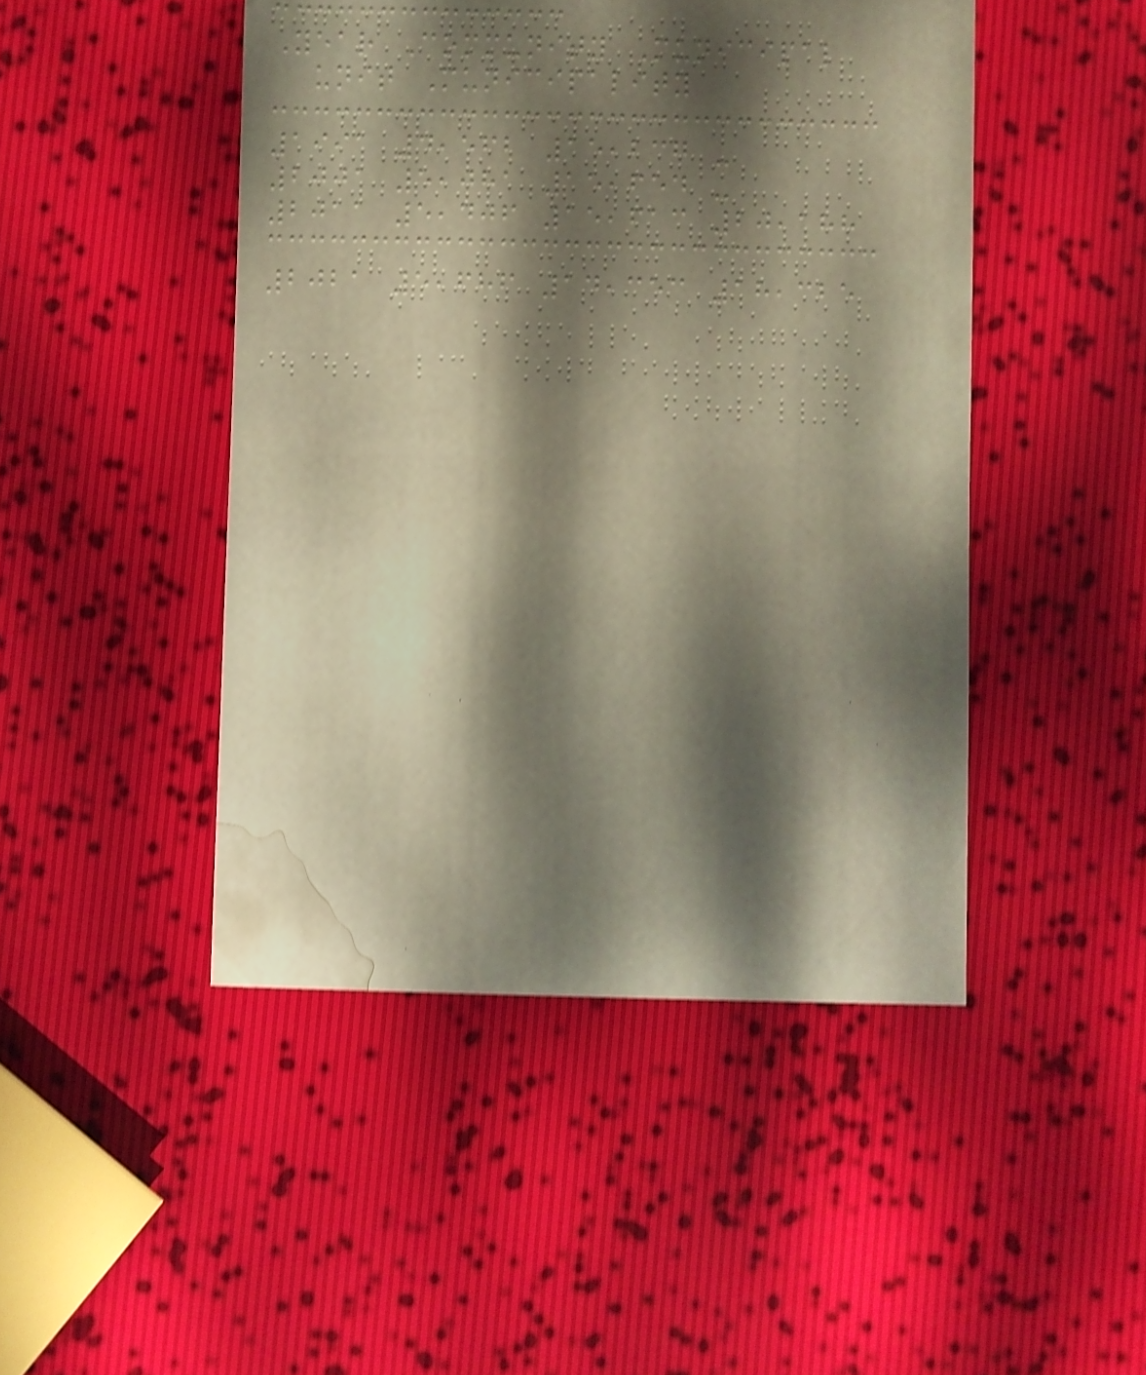Year Community Municipal
unit Municipality
1991 4,562 15,237 -
2001 5,081 15,654 -
2011 5,406 15,613 20,188
2021 5,686 14,353 18,325
